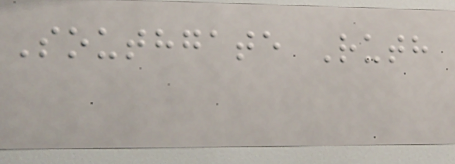Southgate Ruth
